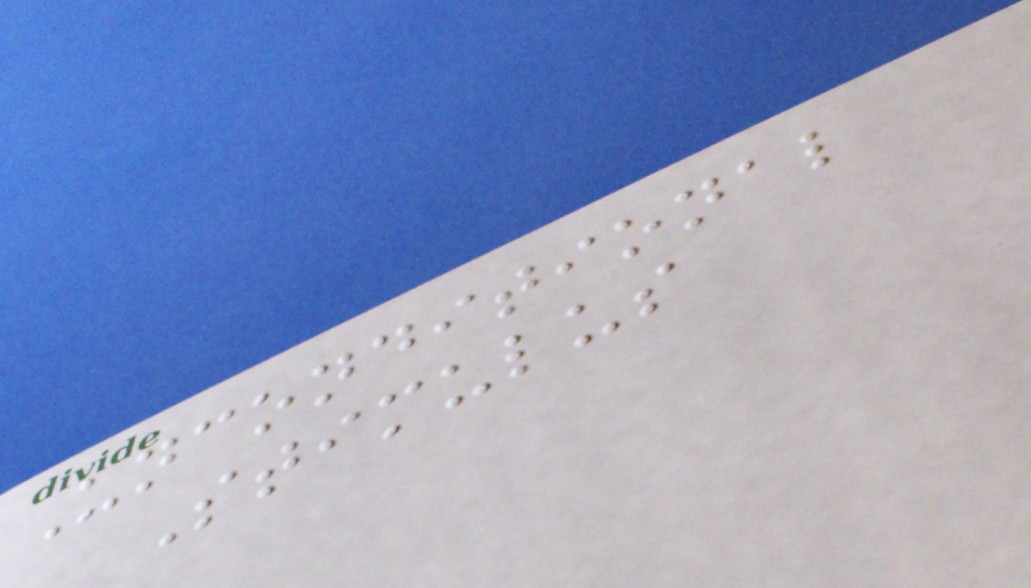Unconditional
Stimulus
